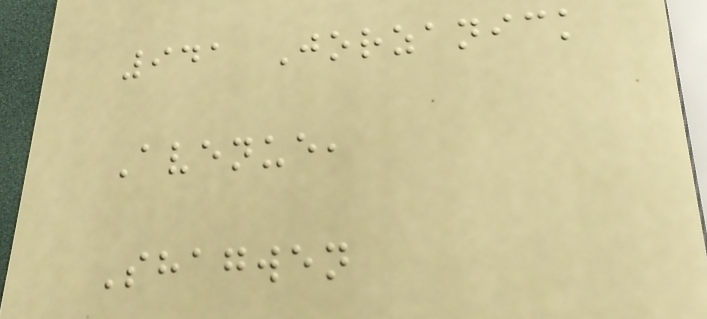941 Jorzanick
Avenue,
Shagwen
